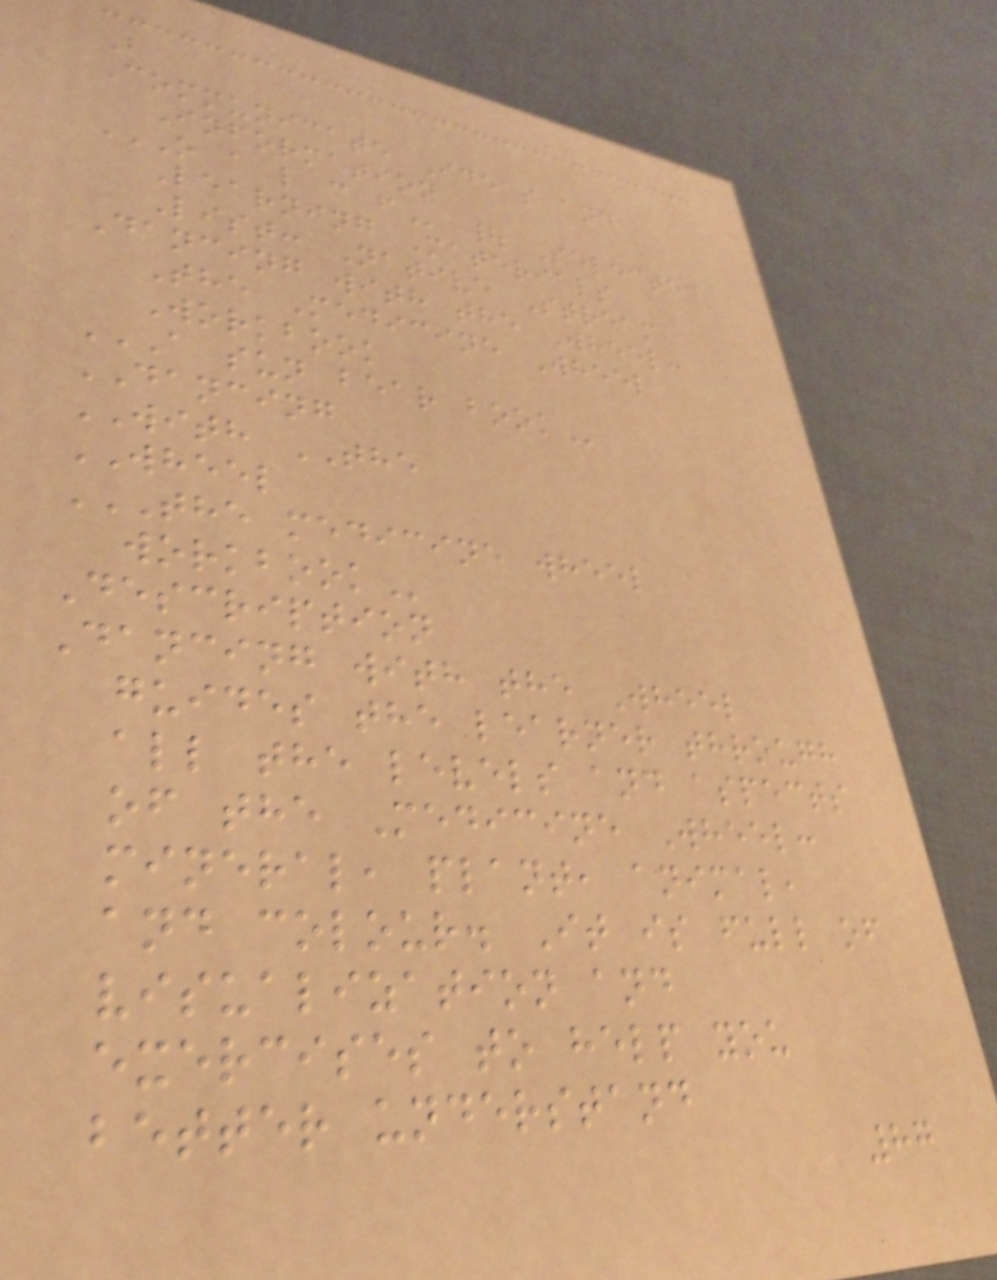B
Communicate Ideas and
Information
O A L C F | Selected
Learning Materials
List: Native Stream
Dancing with the Wheel:
The Medicine Wheel
Workbook
A SUN BEAR BOOK
DANCING
WITH THE
WHEEL
THE MEDICINE WHEEL
WORKBOOK
Description
Dancing with the Wheel
guides the learner through
all the levels and aspects
of the Medicine Wheel:
mineral, plant, animal,
and colour. It is full of
visualization and
exercises to help you
better understand
87
